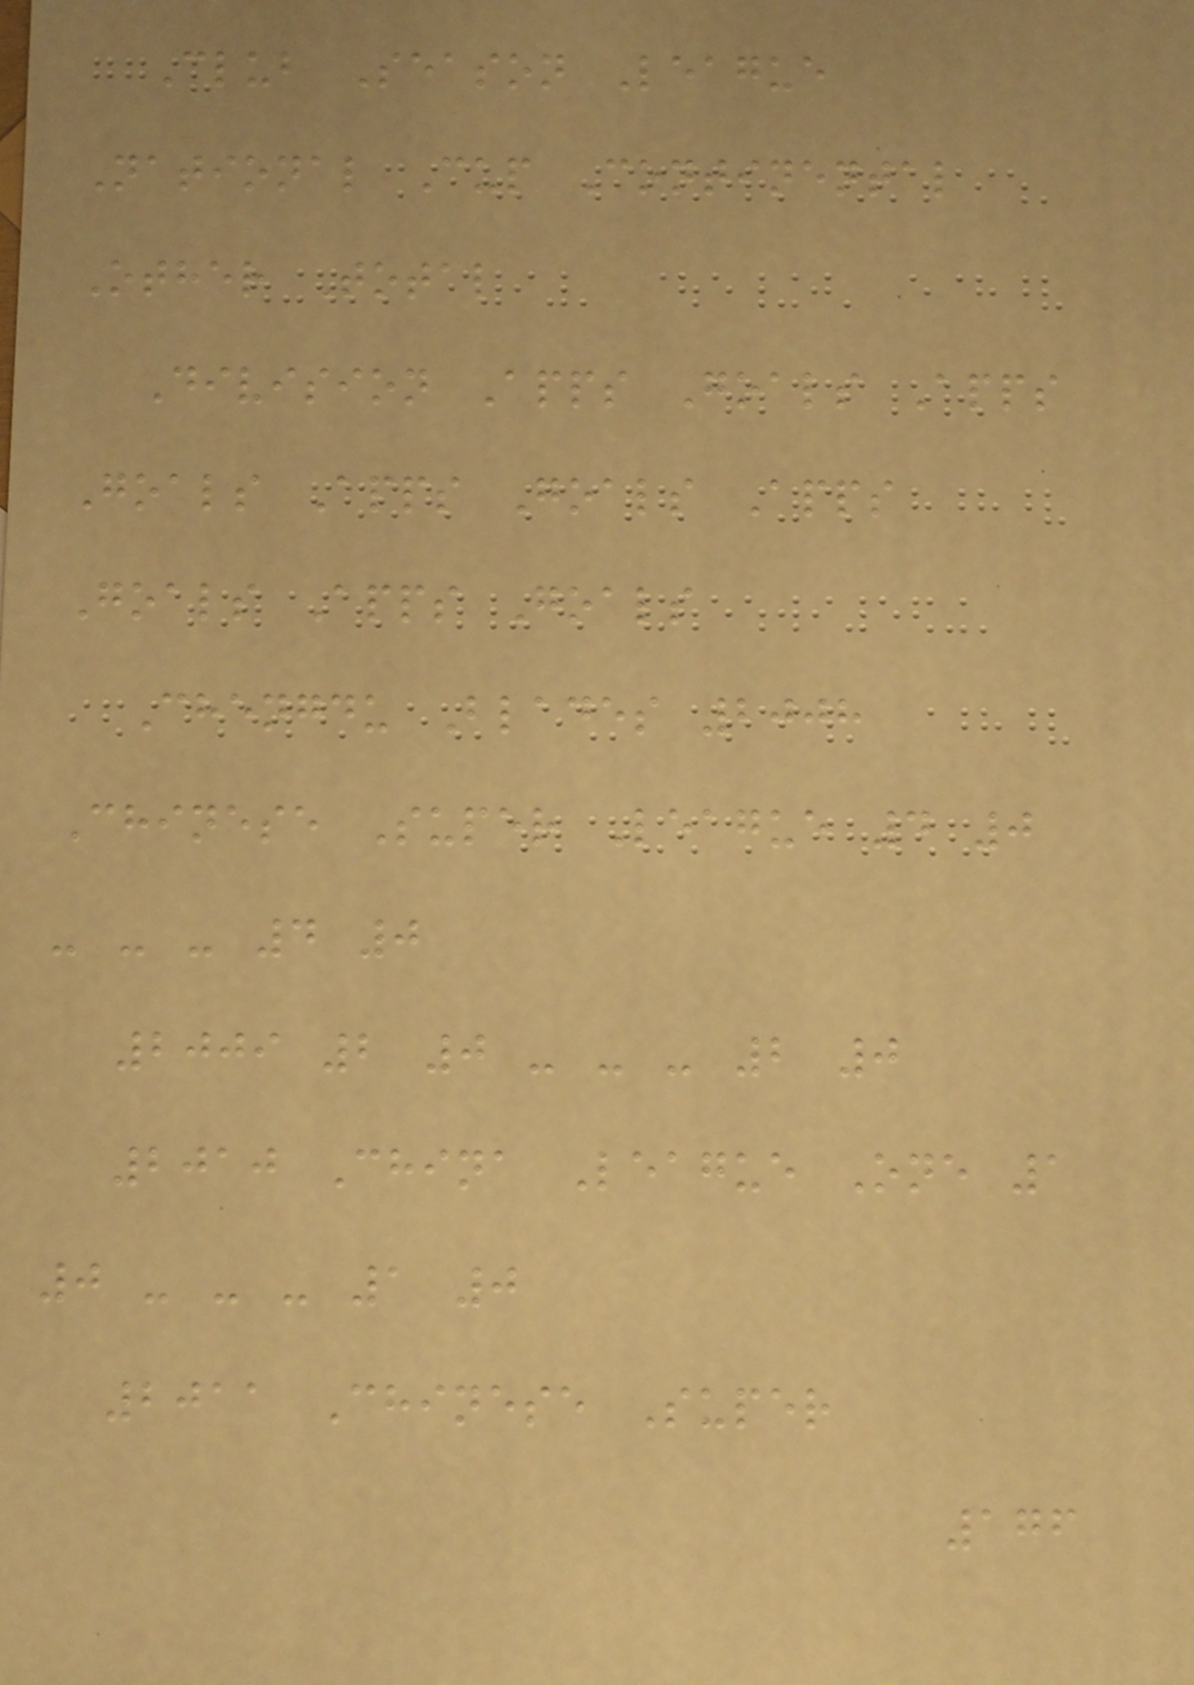Club Season League
National Cup Continental
Other Total
Division Apps Goals Apps
Goals Apps Goals Apps
Goals Apps Goals
Chengdu Blades 2008
Chinese Super League 4 0
- - - 4 0
2009 2 0 - - - 2 0
2010 China League One 1
0 - - - 1 0
2011 Chinese Super
176
